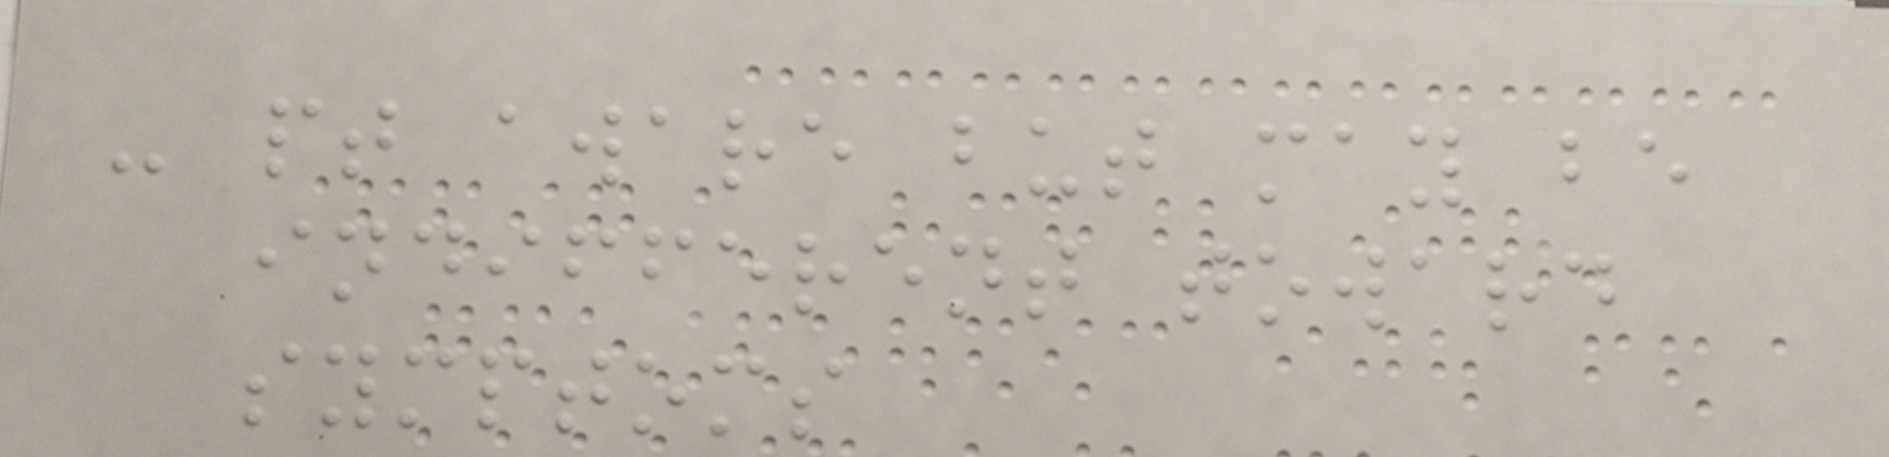- pt aware but may be
indifferent toward
symptoms
